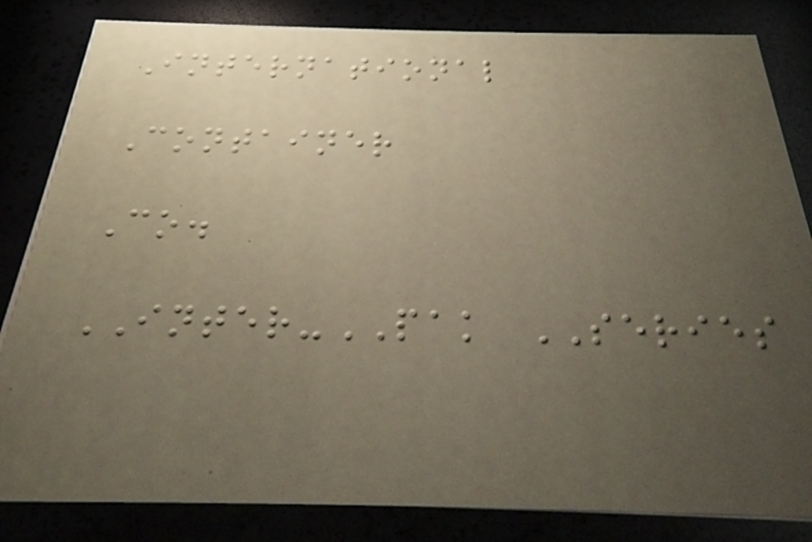International
Container
Co.
INTER-PAK SERIES
